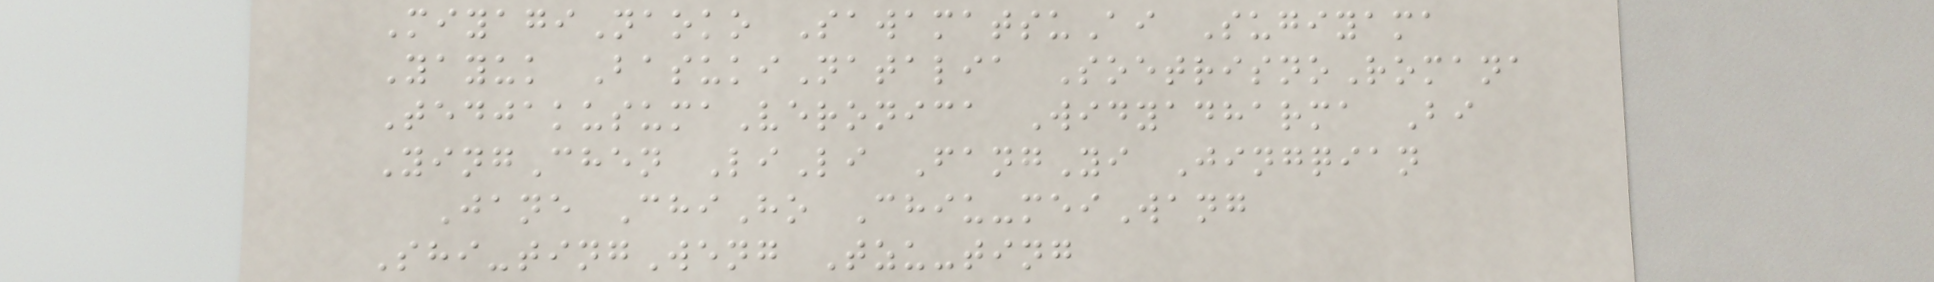MiyagiNaoko SawamatsuAi Sugiyama
Yayuk BasukiNatalia SoetrisnoRomana
TedjakusumaVeronica Widyadharma Bi
YingChen LiLi FangYi Jingqian
Jane ChiHo Chiu-meiWang
Shi-tingWeng Tzu-ting
